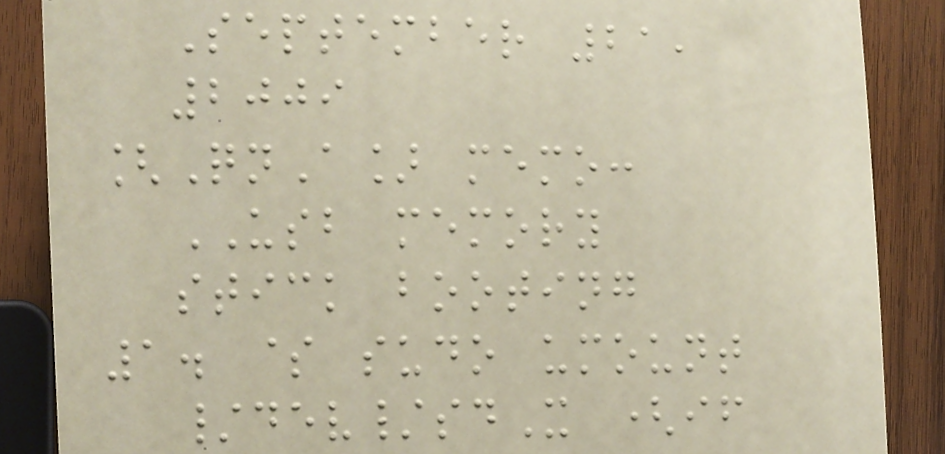September 21,
2009
[QnA] memo:
USB memory
stick booting
1. $ sudo umount
/dev/sdX (if
